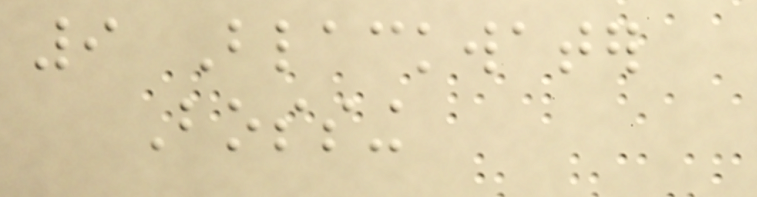9 Blackwater
Bossing
